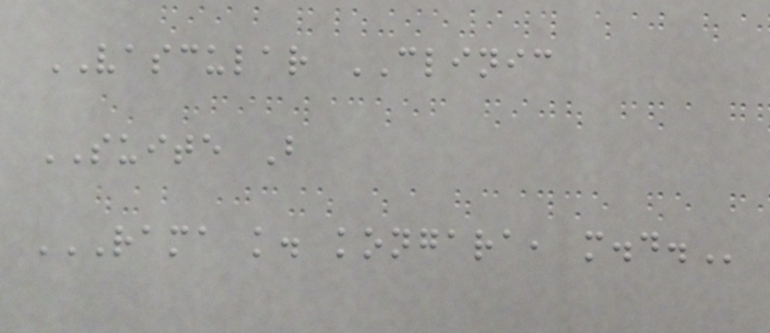VASCULAR CLINIC
SUITE B
RAMA K. KONGARA, M.D.
